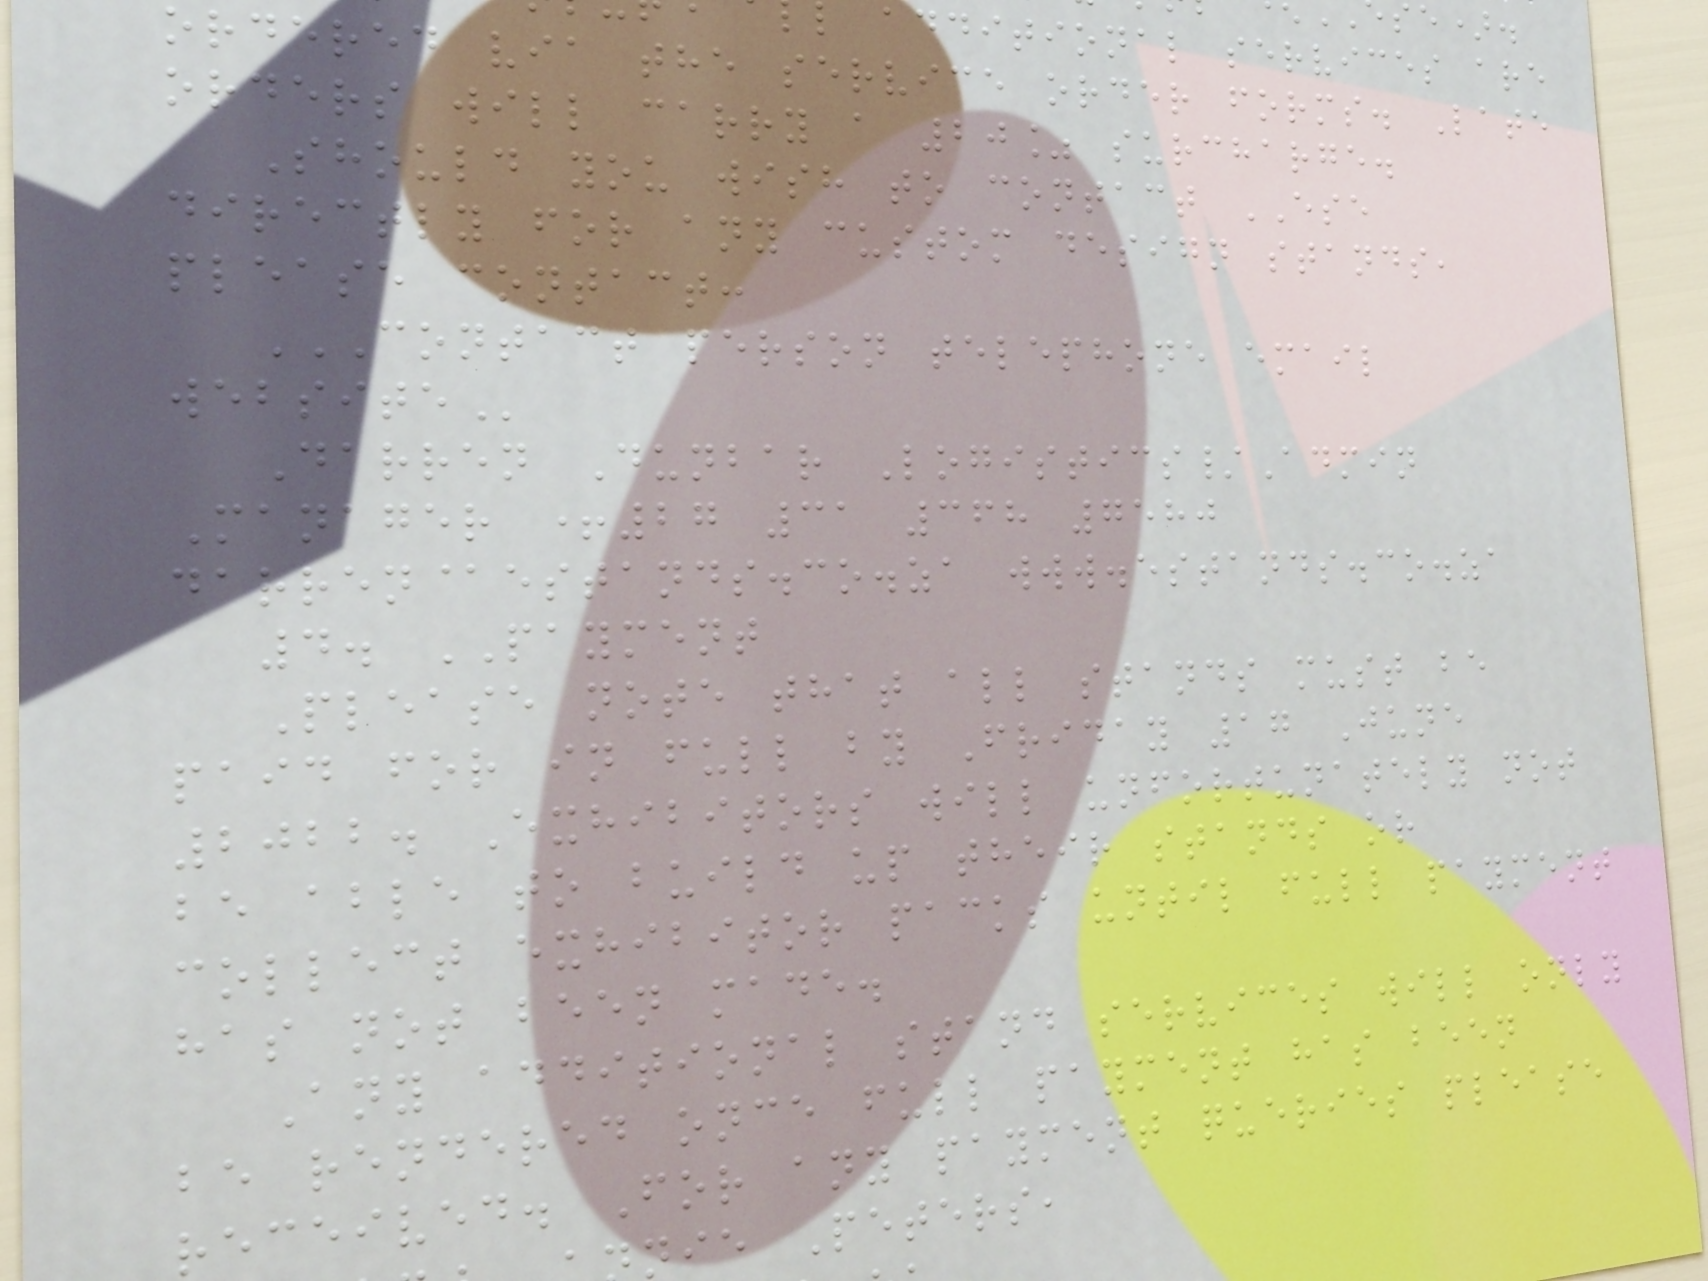additional services are
ordered via the service order forms. Late
orders will carry a 20% surcharge.
Should you wish to contact ESE
directly for any custom design stands,
please contact:
CONTACT PERSON TELEPHONE EMAIL
Darren Dunbar Logistics/Admin
Manager +27 31 368 7580
darren@estands.co.za www.estands.co.za
4. PAYMENT
Please note that all stands must be
paid for in full by Friday 17 June
2022. Exhibitors will unfortunately not
be able to build up their stands or
collect exhibitor packs until full payment
has not been made.
Any additional stand services will only
be rendered once full payment has been
received. For any payment queries please
nie Peters,
